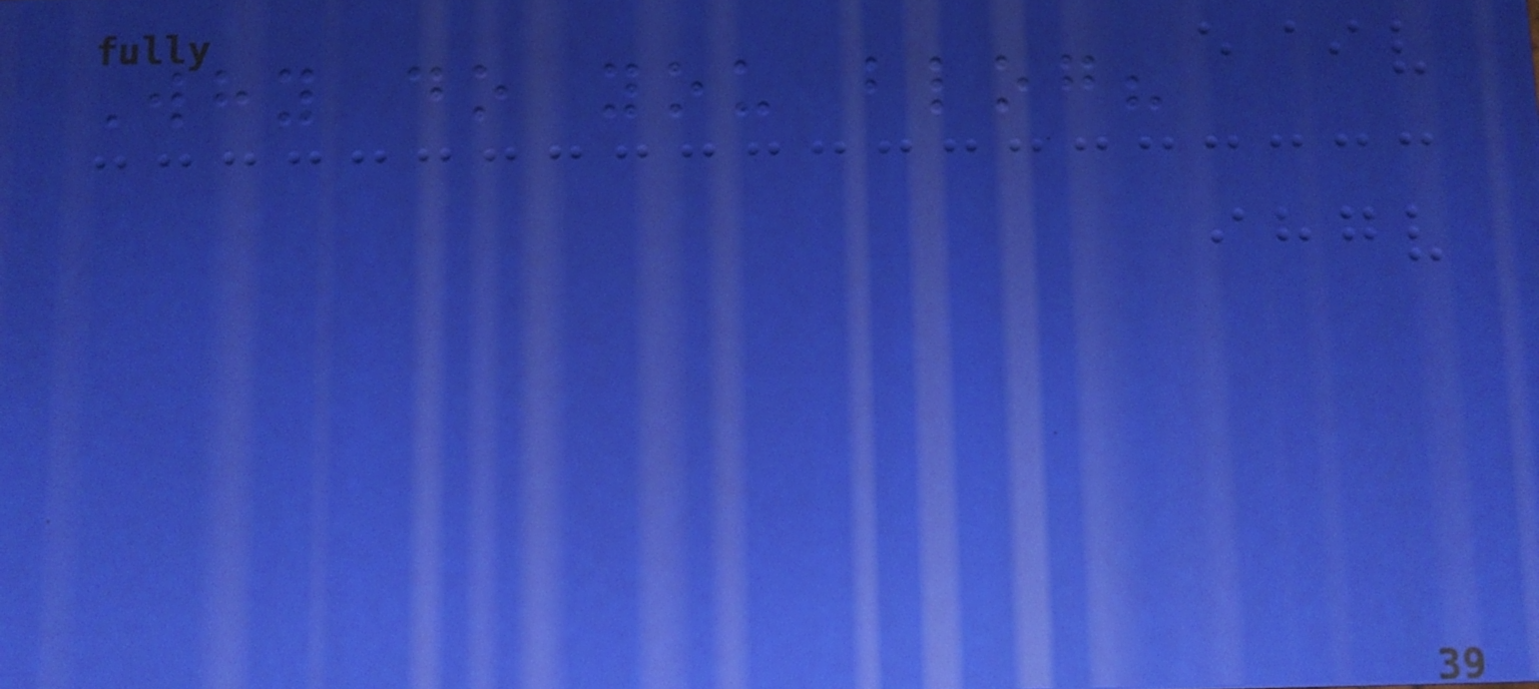Why do you blog?
